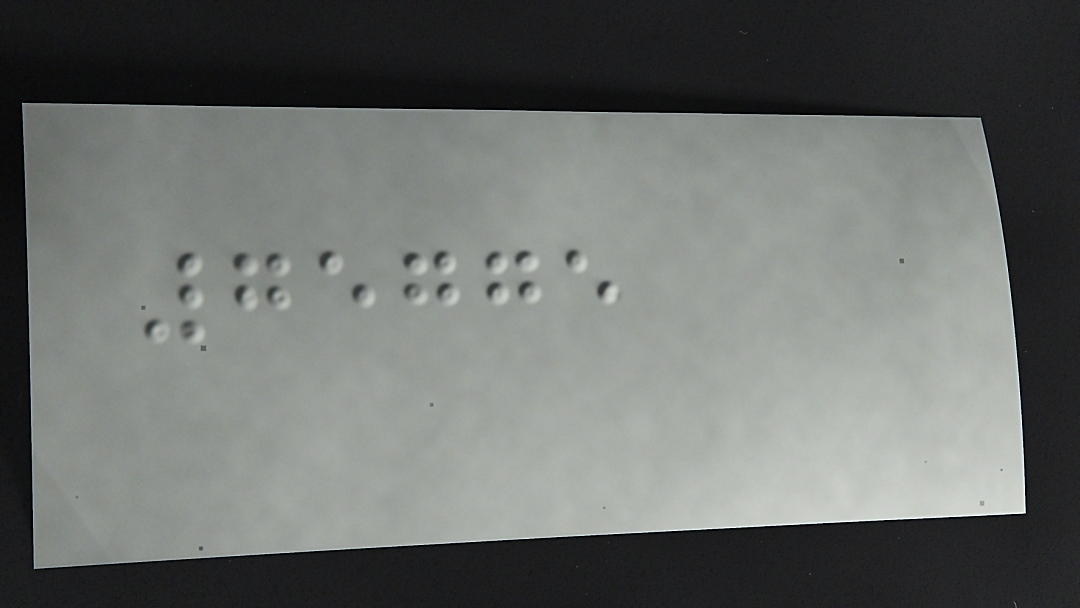75775
